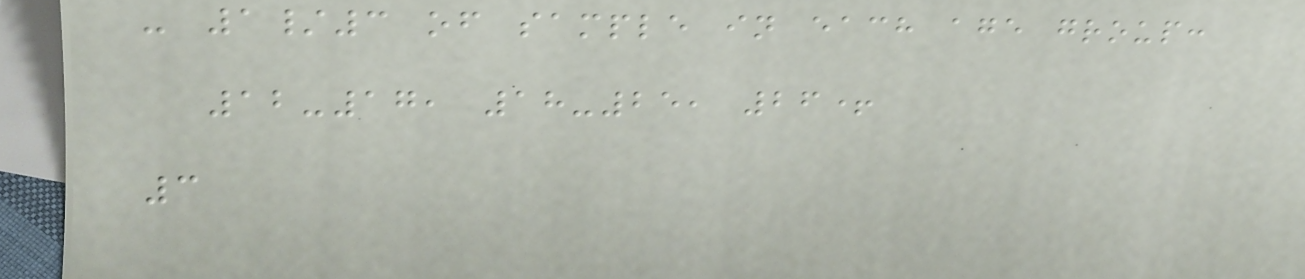- 1/3 of sample in each age group:
12-17, 18-25, 26+
3
